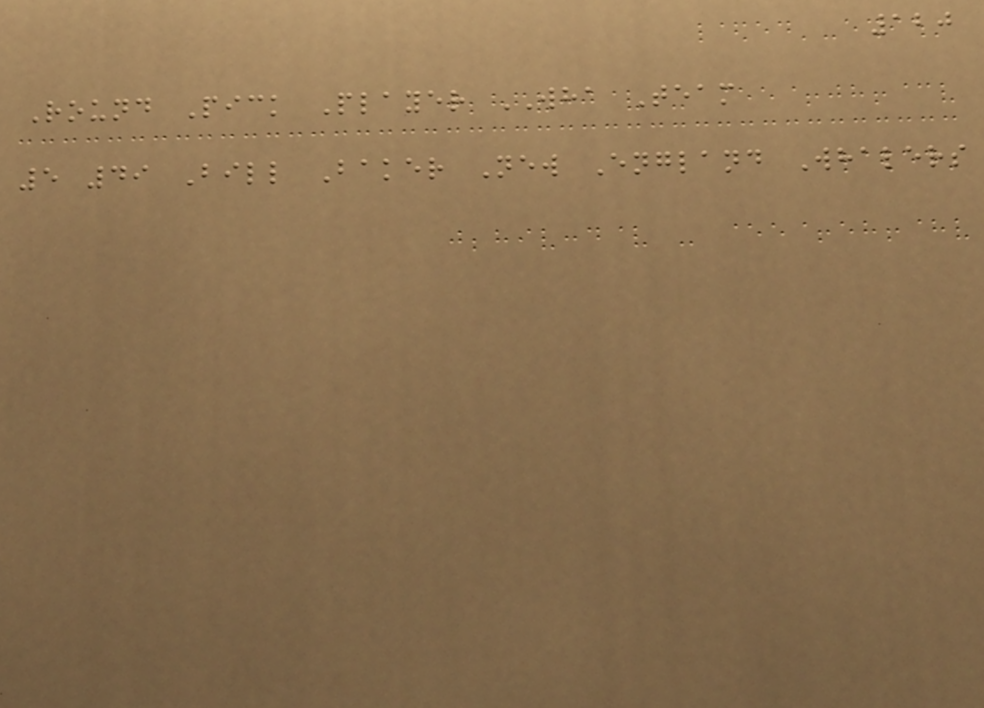120
Round Pick Player WHA Team
5 49 Bill Baker New England Whalers
